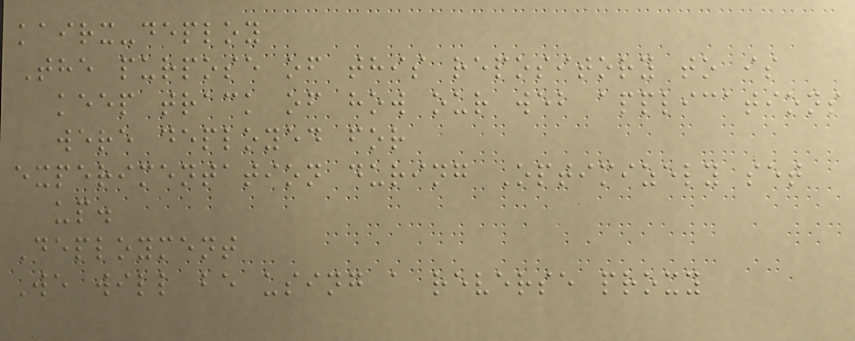kairx-deploy
The purpose of this repository to is
keep track of how our web applications
were deployed for
experimentation during Optimizely set
up.
Deployment
We will be using a reverse proxy
